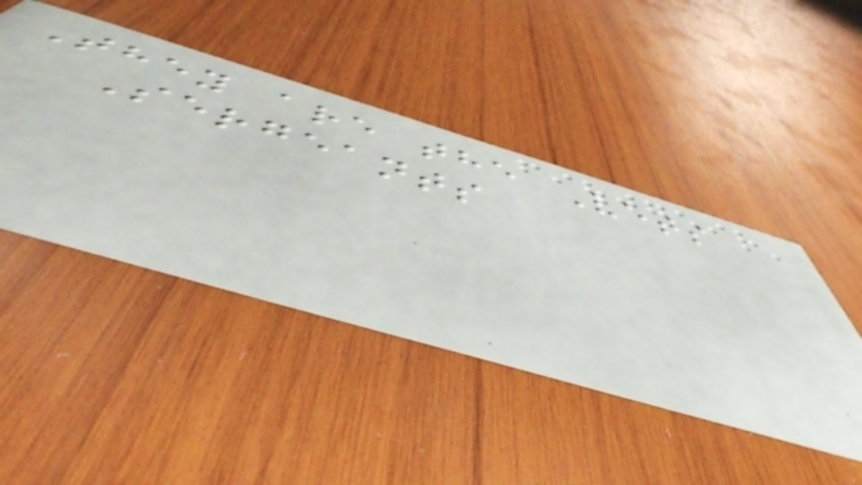They are the Vets
Sergeants
